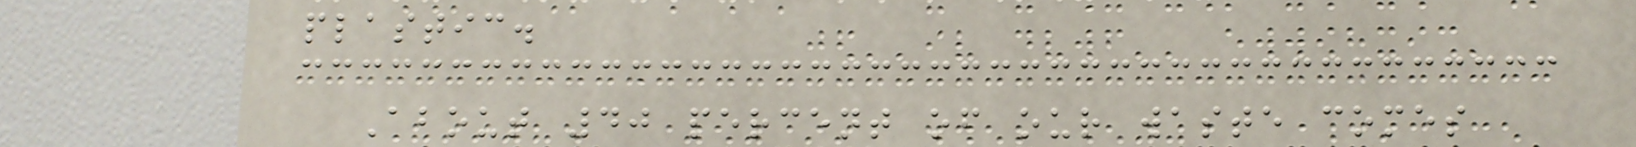plastic.
About 40 percent of our waste comes
